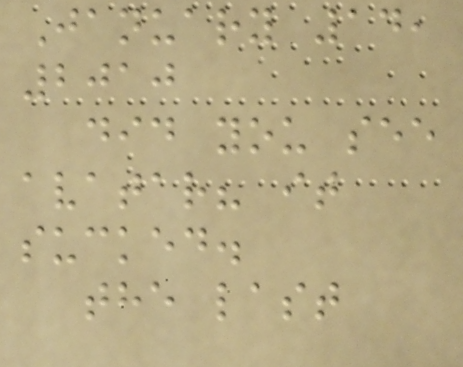January 14,
2010
did you see
avatar? it
sucked.
the last
